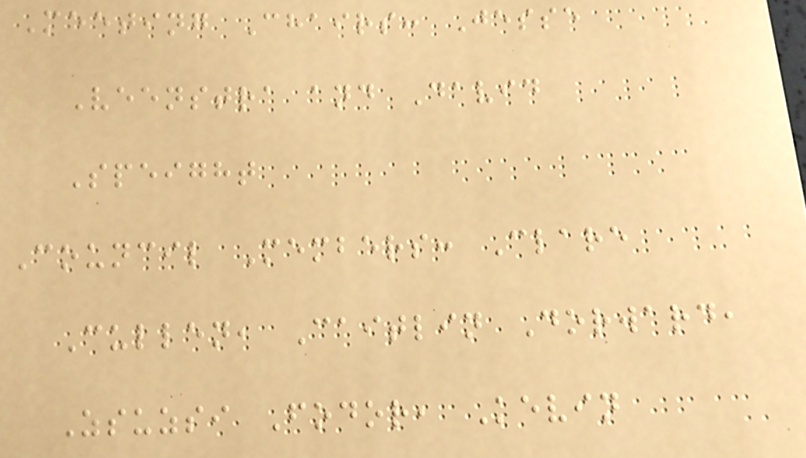Meeting Chairs: Jesse
Veenstra and David
Speight
Council Members: Clare
Cullen, Caitlin Dorward,
Zsuzsi Fodor, Kevin
